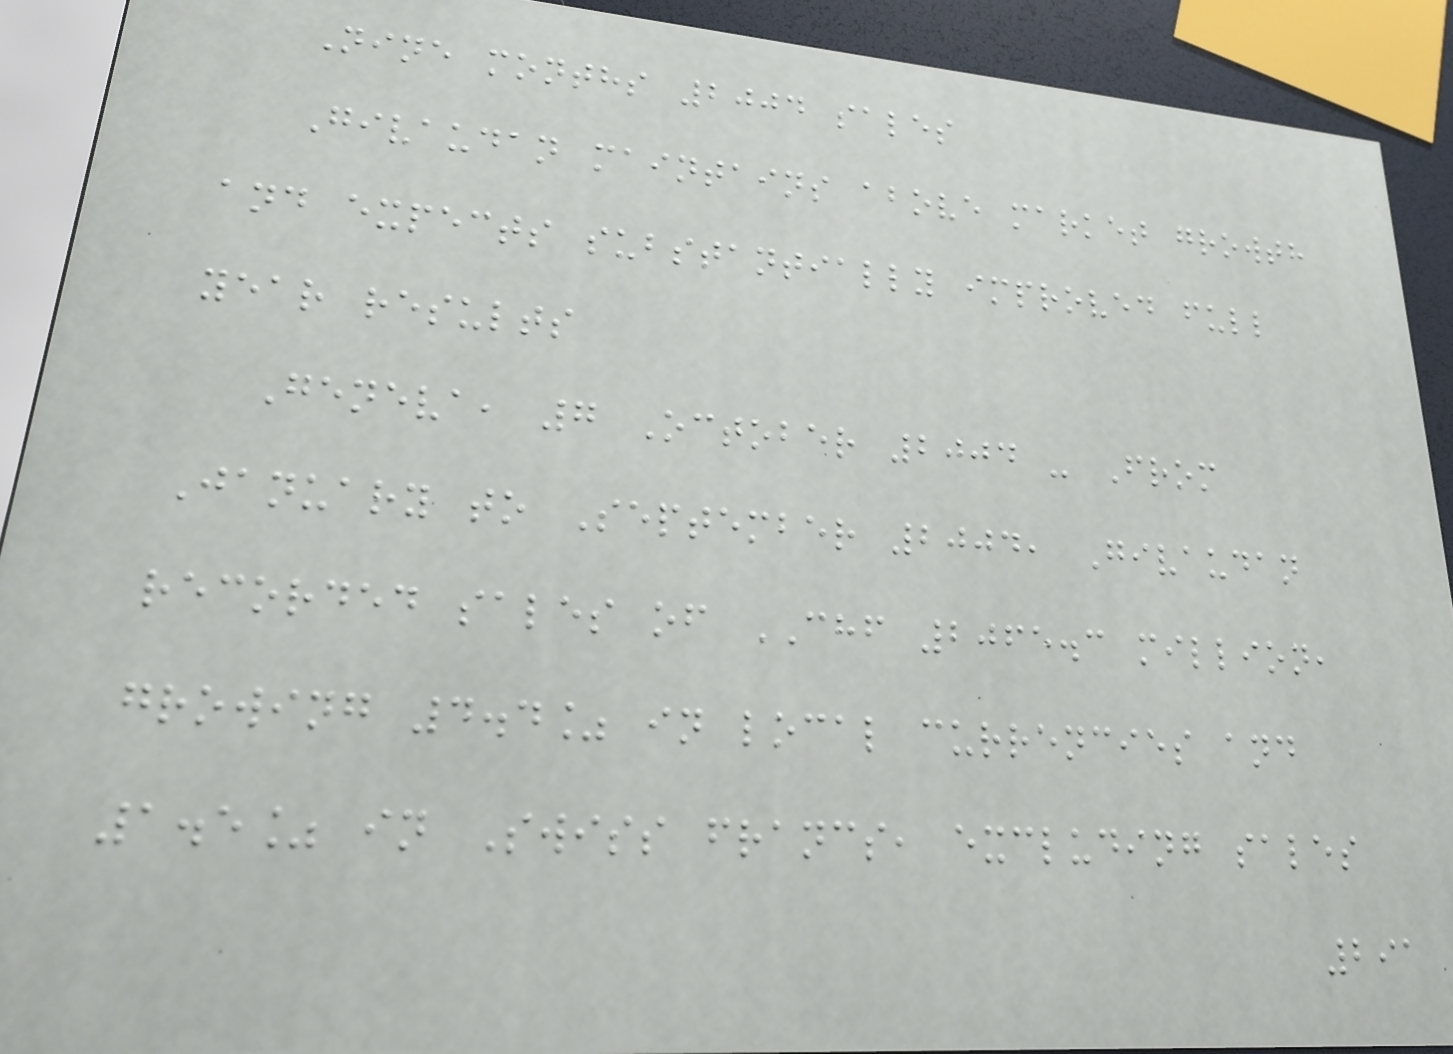Nine months 2004 sales
Givaudan maintains above market growth
and expects substantially improved full
year results
Geneva, 7 October 2004 - From
January to September 2004, Givaudan
recorded sales of CHF 2065.3 million,
growing 4.4% in local currencies and
1.5% in Swiss francs, excluding sales
291
